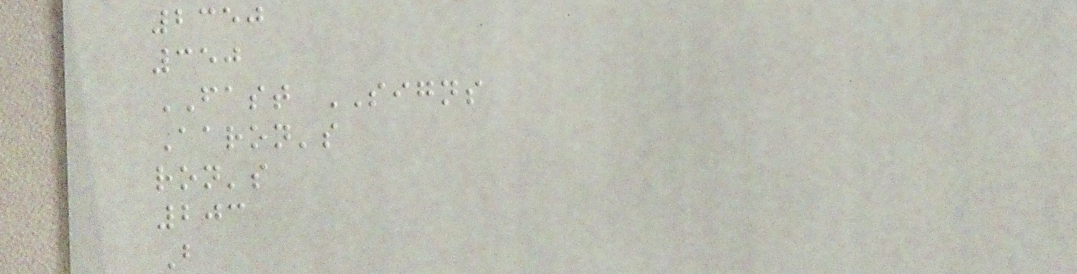2350
350
FAST SIGNS
Aaron's
ron's
203
B
